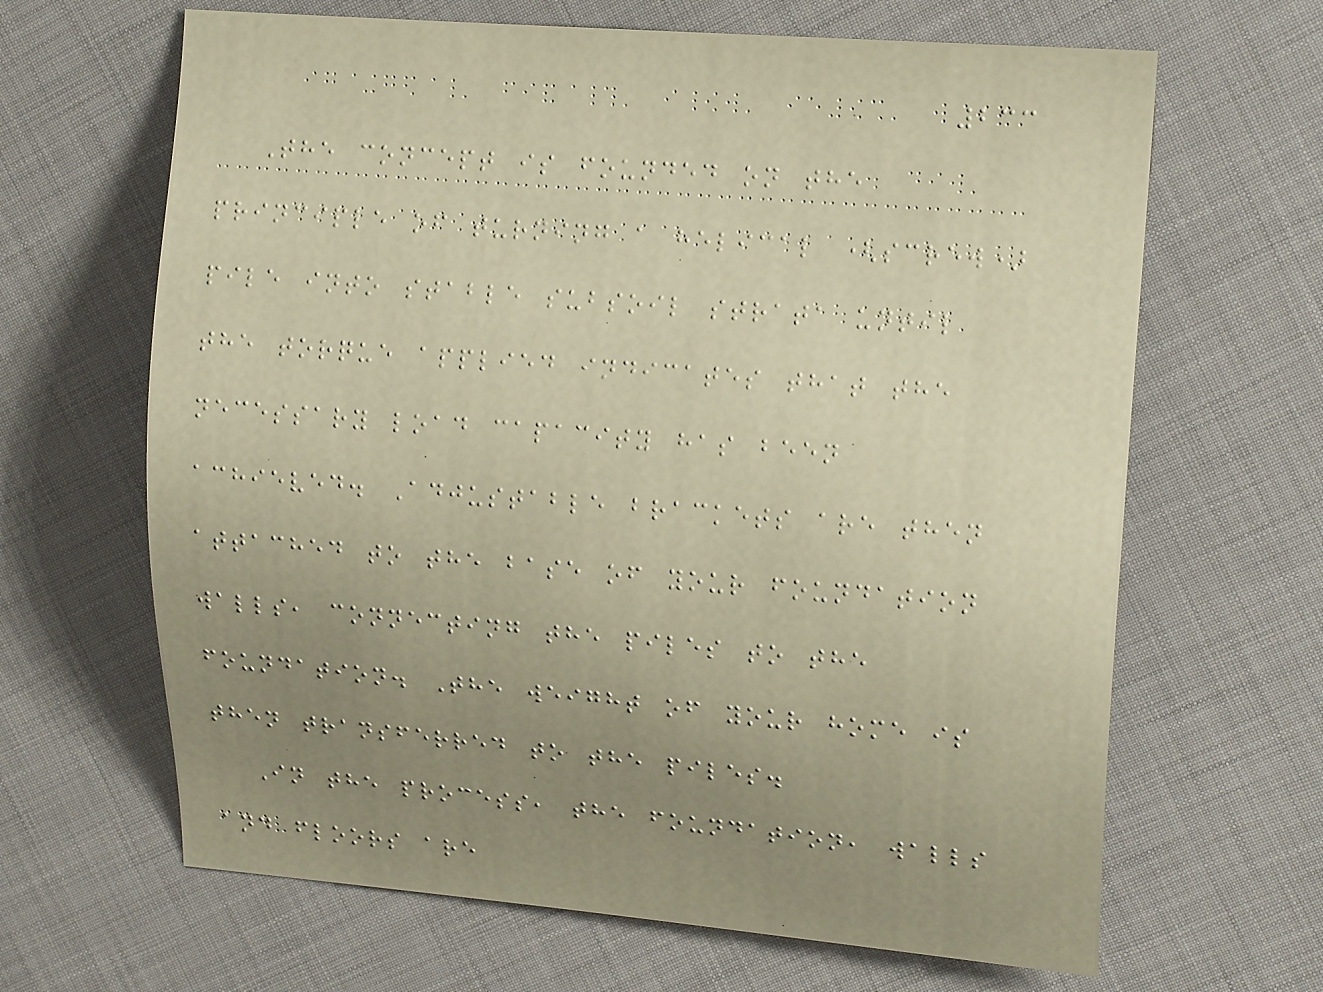233
The concept is founded on the
principle of turning a helical (screw)
pile into stable subsoil strata until
the torque applied indicates that the
necessary load capacity has been
achieved. Adjustable brackets are then
attached to the base of your foundation
walls, connecting the piles to the
foundation. The weight of your home is
then transferred to the piles.
In the process, the foundation, walls
and floors are
